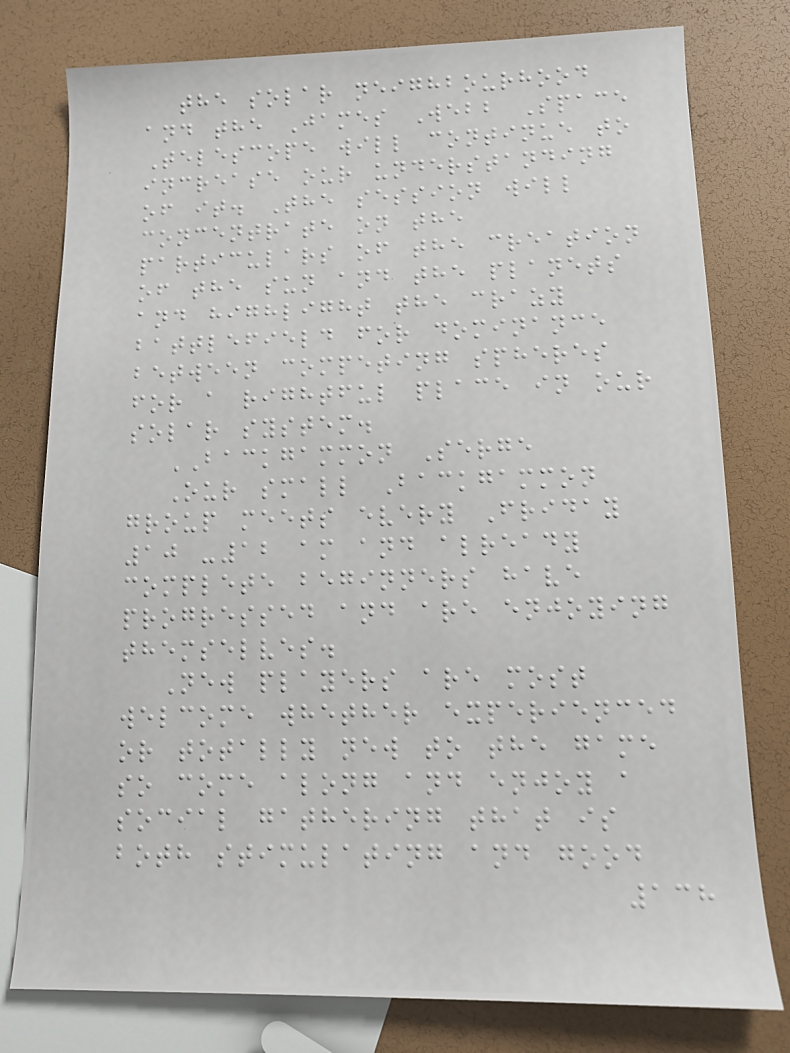the solar neighbourhood
and the James Webb Space
Telescope will continue to
increase our understanding
of it. The session will
concentrate on the
particulars of the creation
of the sun and the planets
and highlight the crazy
battlefield for dominance
between competing spheres
for a rightful place in our
solar system.
BACKGAMMON Serge
Our small Backgammon
group meets every Friday
10 -12 am and already
complete beginners have
progressed and are enjoying
themselves.
New players are most
welcome whether experienced
or totally new to the game
so come along and enjoy a
social gathering that is
both stimulating and good
138
